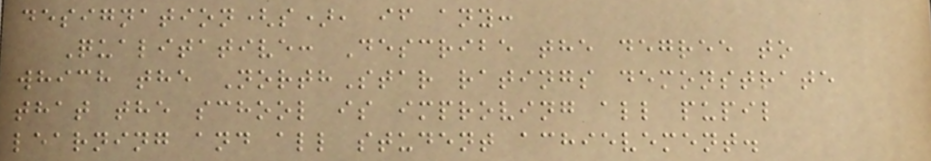designation(s), if any:
Qualitative: Describe the degree to
which the NorthStar ratings demonstrate
that the school is improving all pupil
learning and all student achievement.
